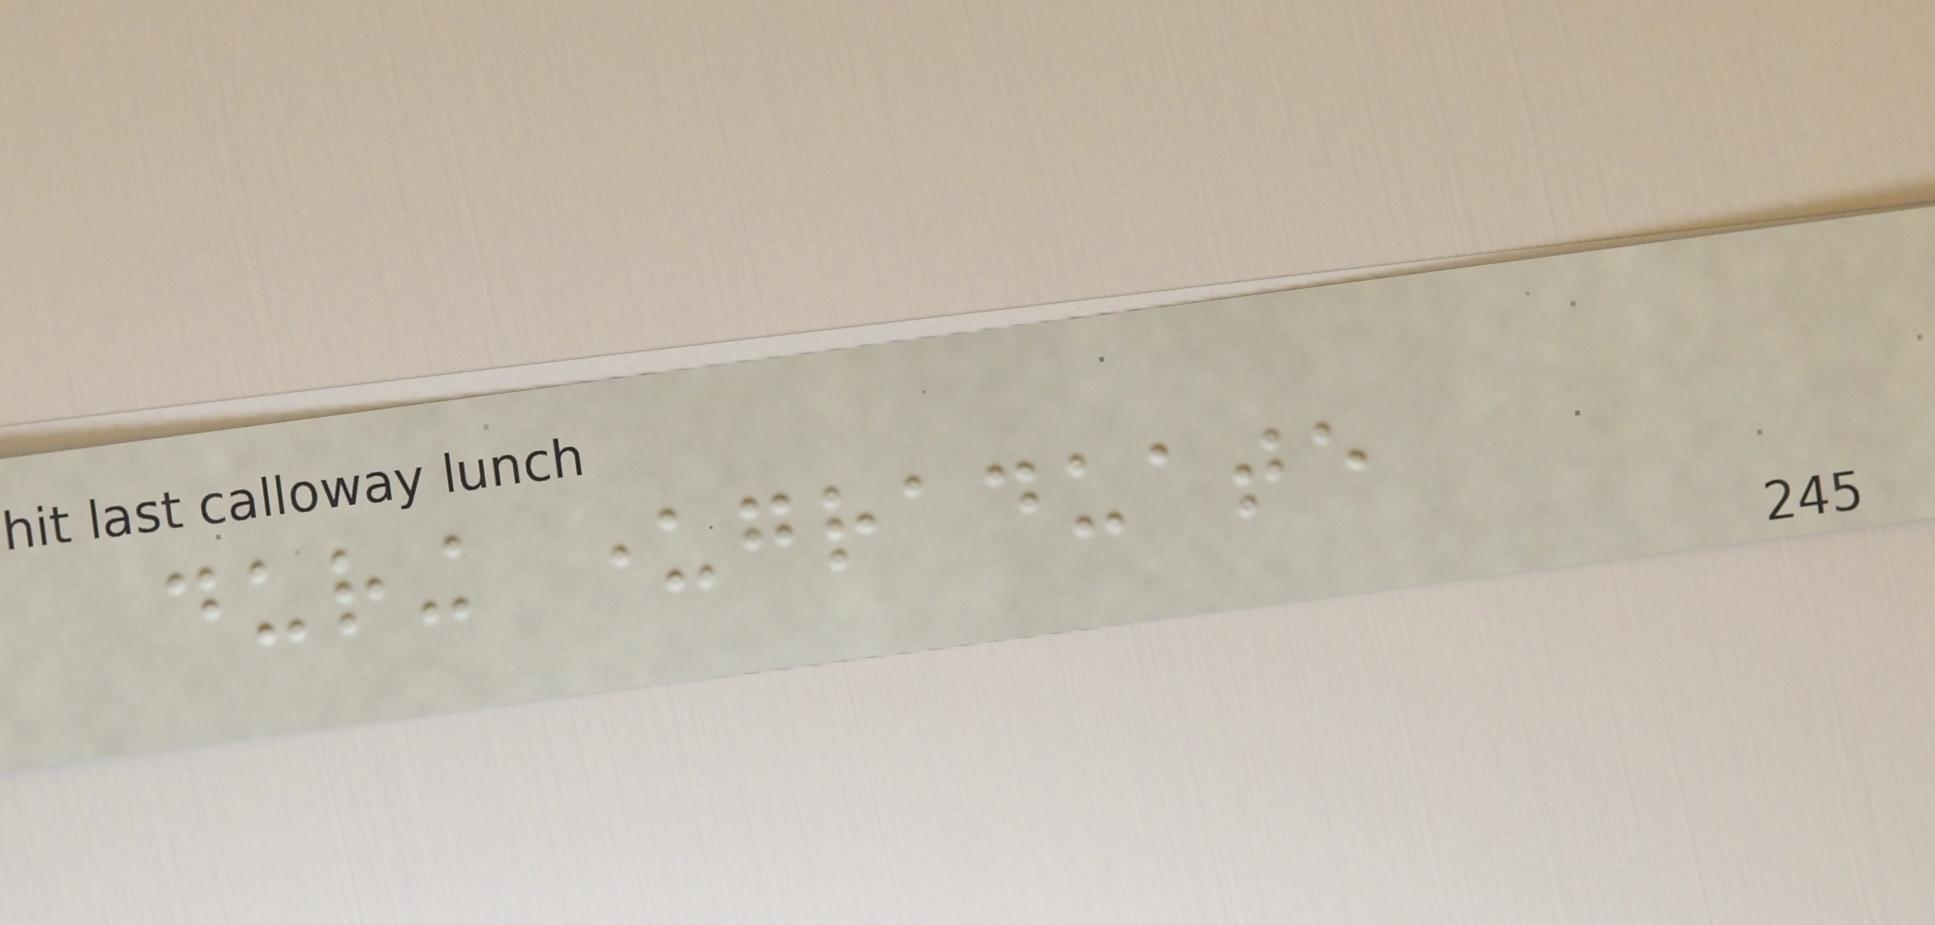during undergraduate
